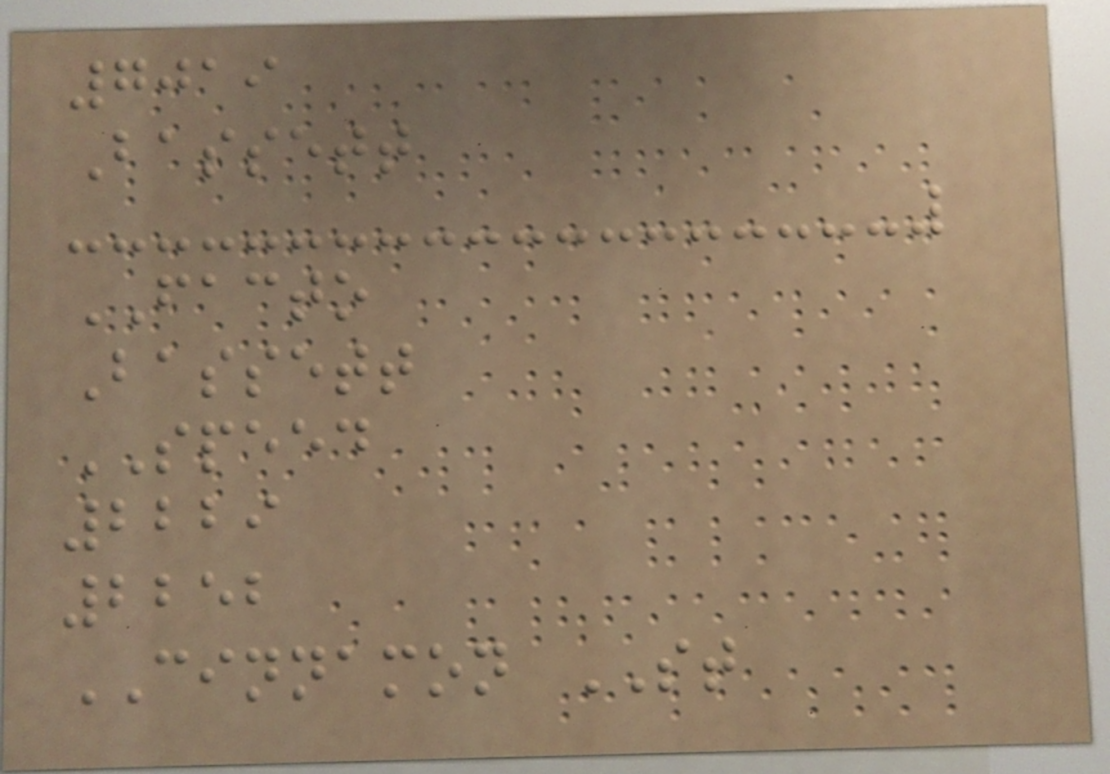7019
Bassett
FACTO
Bassett
SPEED
2229
2252
CINNAMON ST
